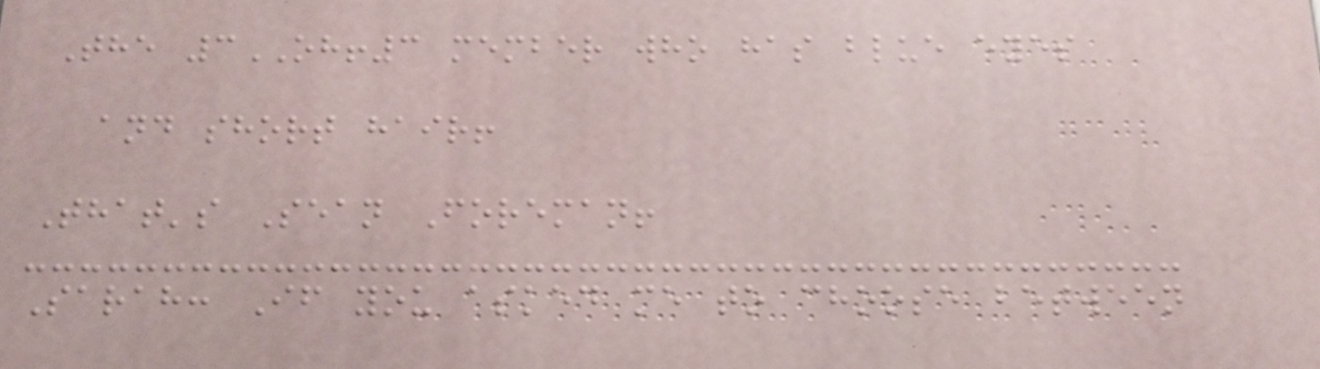The 3OH!3 member who has blue eyes
and short hair!
That's Sean Foreman!
Sarah: If you asked me to choose between
